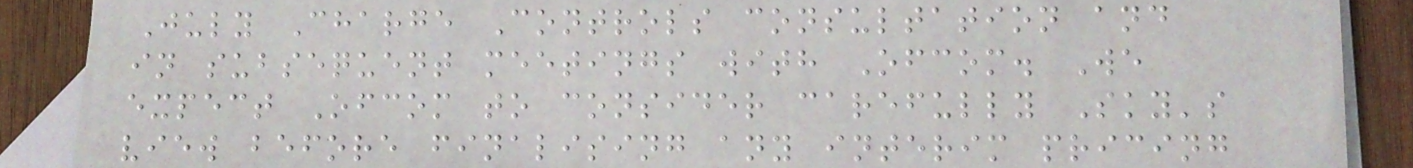July Charge Controls consultation and
in subsequent meetings with Ofcom. We
expect Ofcom to consider carefully Sky's
view before finalising any interim pricing
